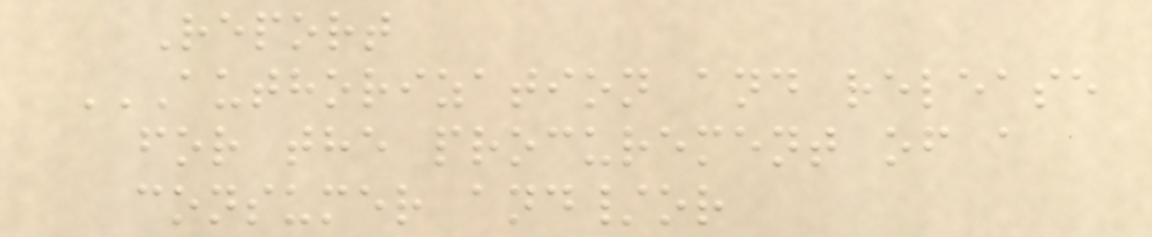Report
AUTHORIZATION AND RELEASE
FOR THE PROCUREMENT OF A
CONSUMER AND/OR
